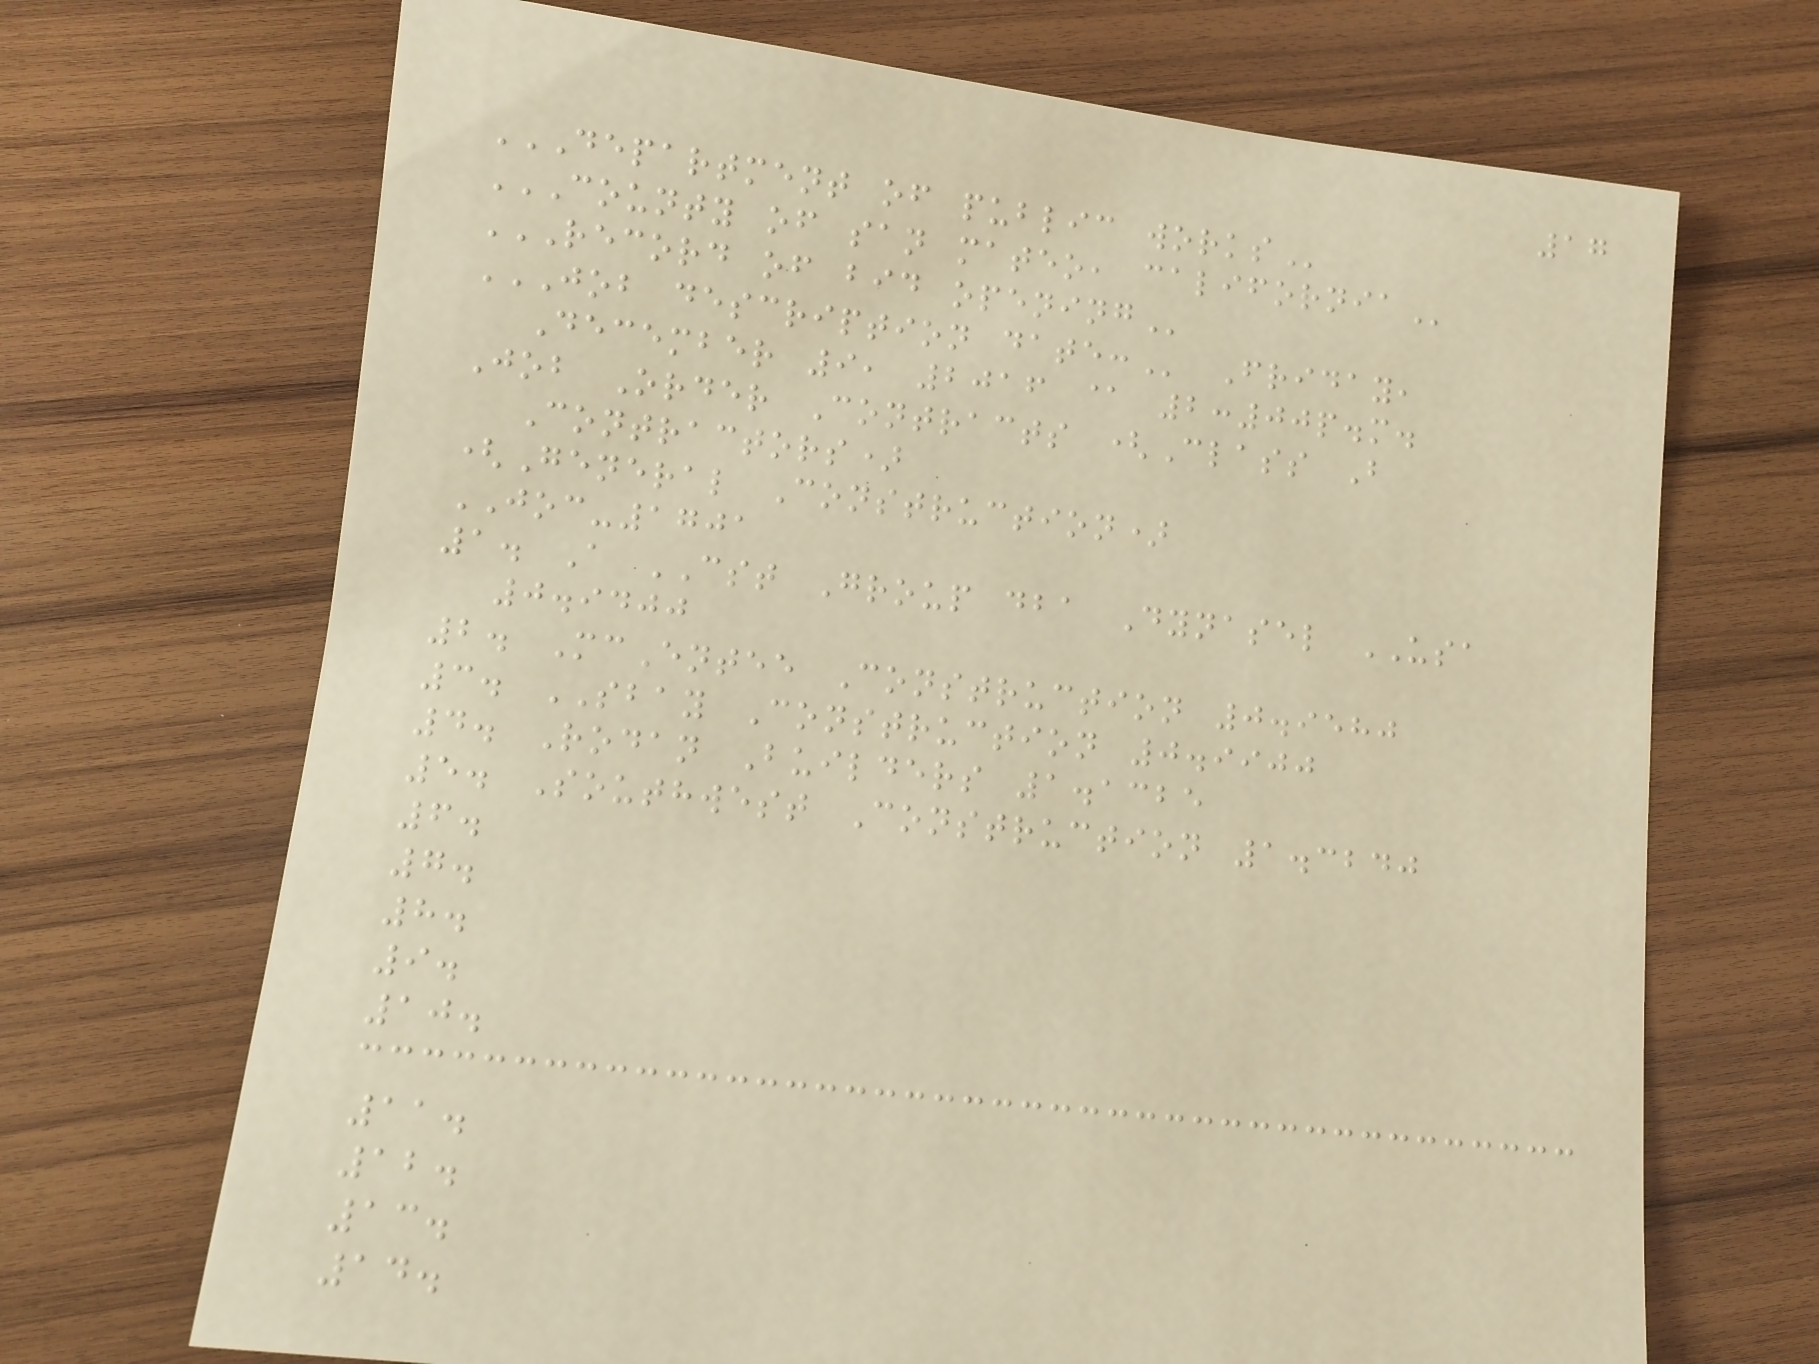17
DEPARTMENT OF PUBLIC WORKS
COUNTY OF SAN MATEO, CALIFORNIA
RECORD OF BID OPENING
JOB DESCRIPTION DATE: Friday,
December 9, 2016 @ 2:00p.m.
Job Order Contracts (Class B
Contractors)
(General Construction)
JOC-1701
1. A CST Group dba Dynasel USA
0.9400
2. McEntee Construction 0.9580
3. SBAY Construction 0.9900
4. Rodan Builders 1.1325
5. Southwest Construction 1.3240
6.
7.
8.
9.
10.
11.
12.
13.
14.
